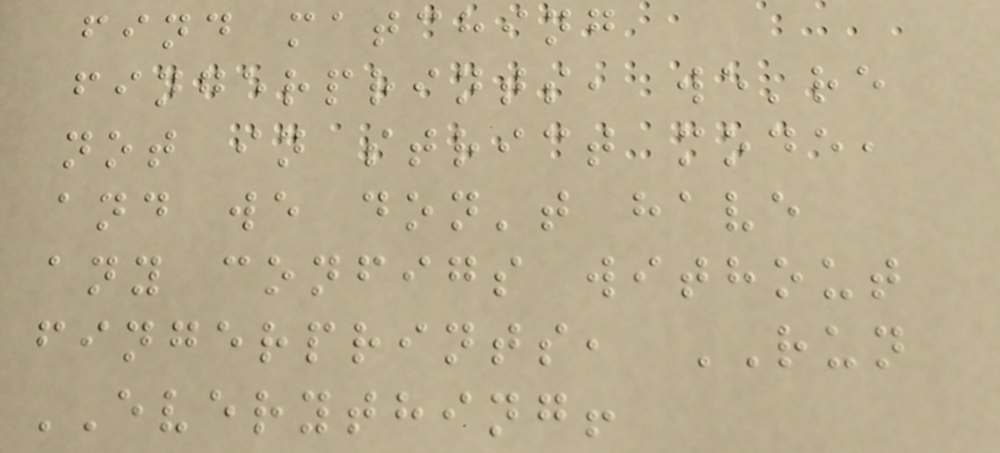find matching
fingerprints, we're
not in strict mode,
and we don't have
any configs without
fingerprints, RUN
EVERYTHING!
